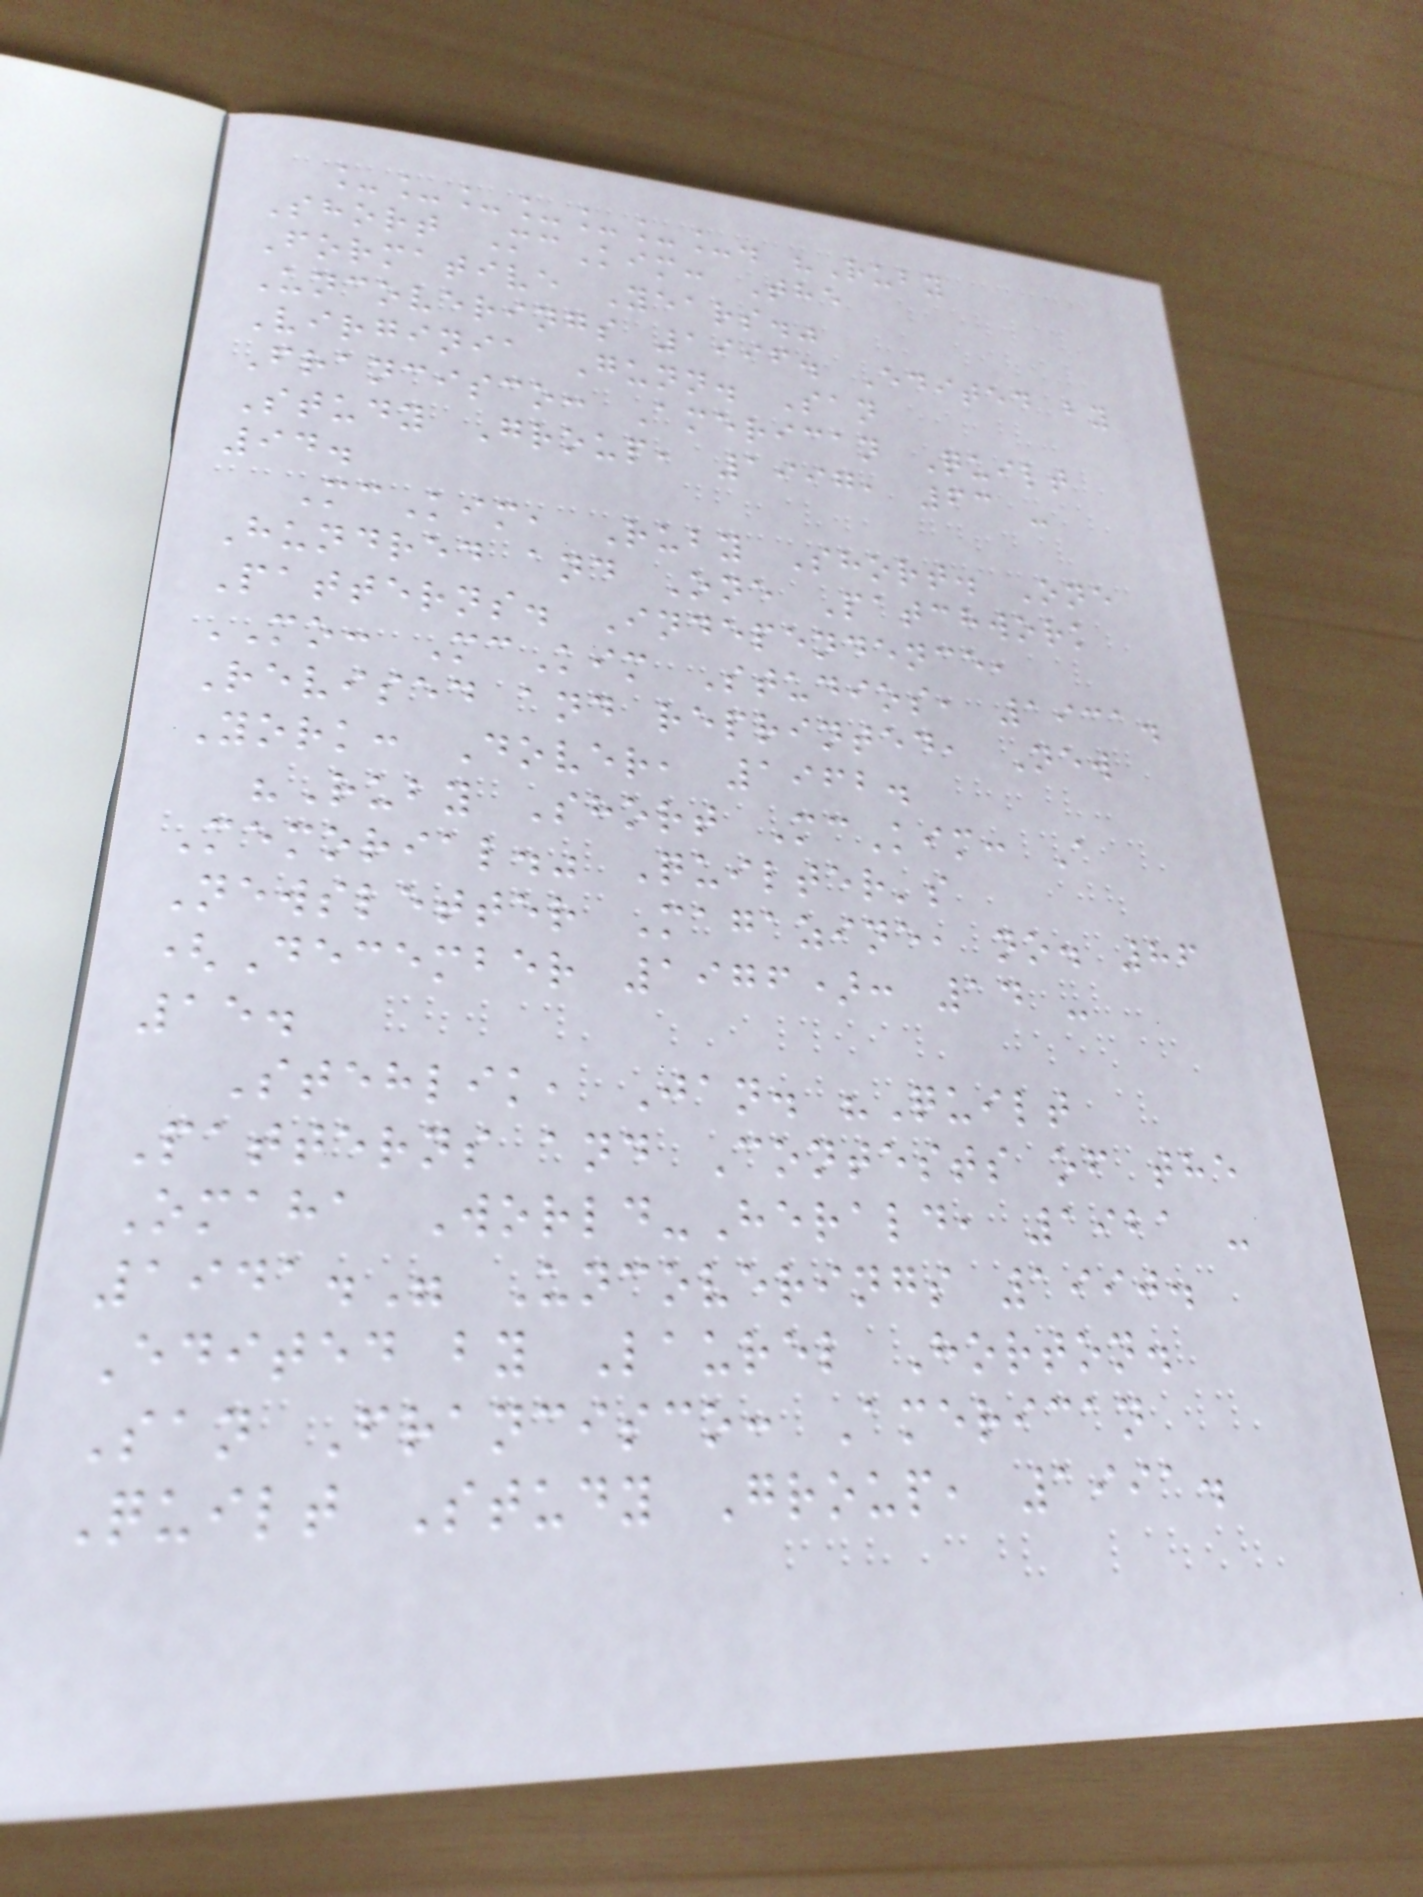_______. "Ruby
Short McKim: The
Formative Years."
Uncoverings 1996. Edited by
Virginia Gunn. San
Francisco: American Quilt
Study Group, 1997, 63 -
94.
McKim, Ruby Short. One
Hundred and One Patchwork
Patterns. Independence,
MO: McKim Studios, 1931.
Revised and reprinted, New
York: Dover, 1962.
"Ruby Short McKim: A
Memorial." Quilter's
Newsletter Magazine, no. 86
(December 1976): 14 -
15.
Stehlik, Jan. "Quilt
Patterns and Contests of the
Omaha World-Herald, 1921 -
1941." Uncoverings 1990.
Edited by Laurel Horton.
San Francisco: American
Quilt Study Group, 1991.
